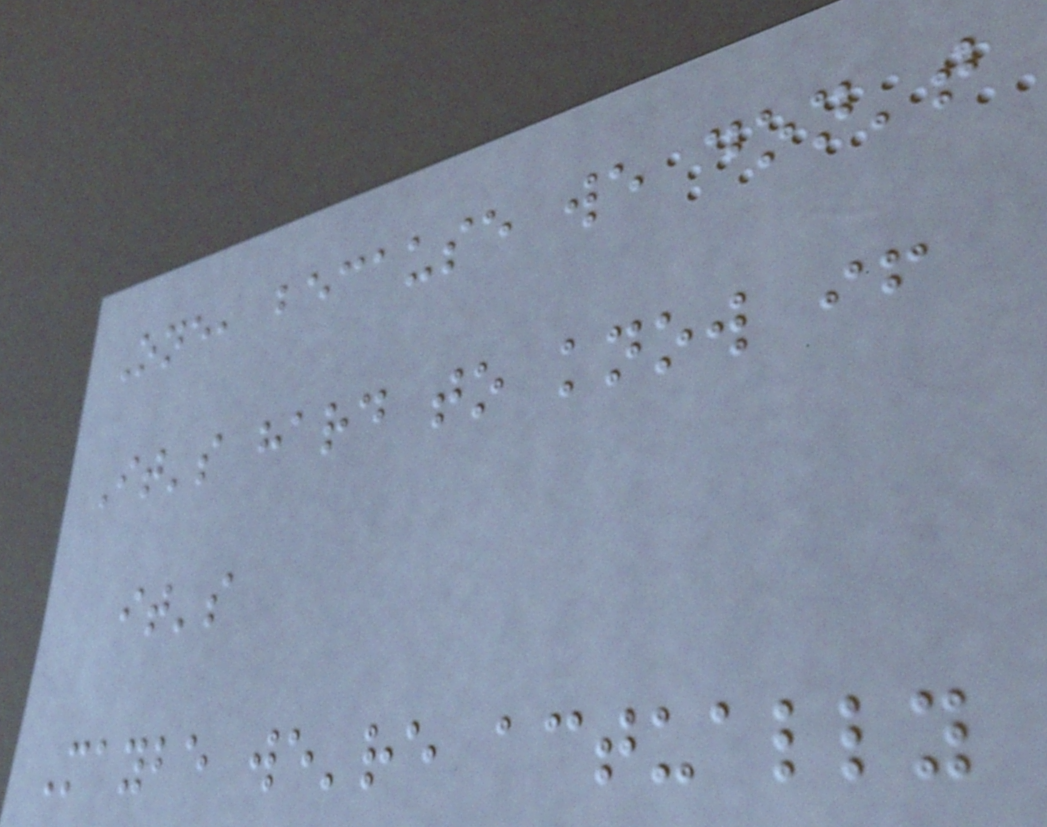One, because we don't
It's hard to know if
it's
Maybe we're actually
